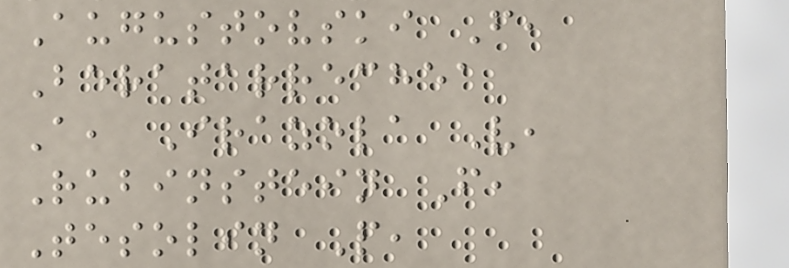Augustovski F,
Beratarrechea
A, Irazola V,
Rubinstein F,
Tesolin P,
